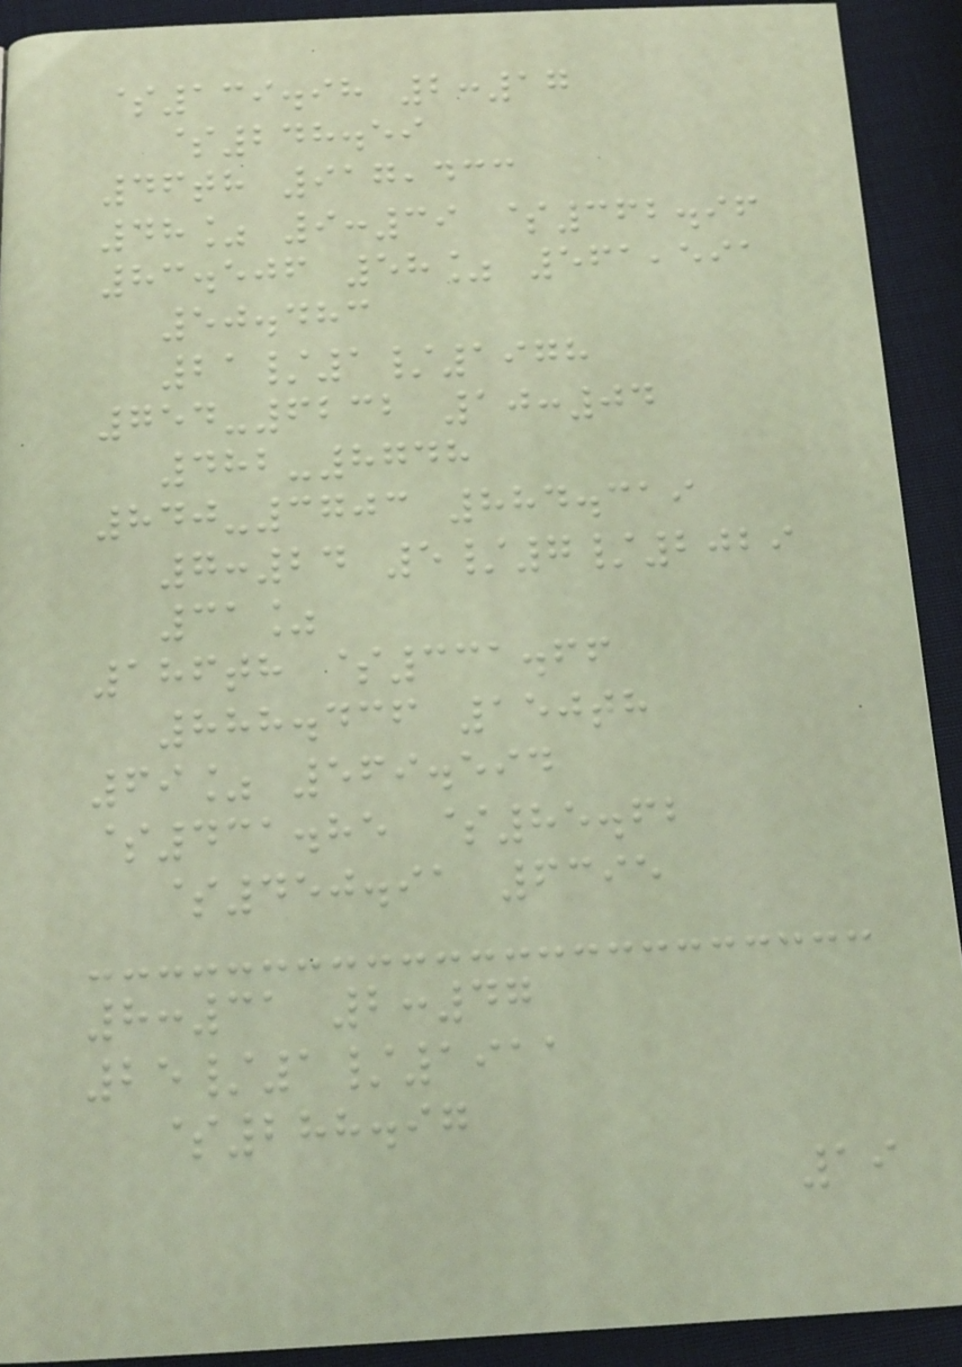$139.98 2:17
$248.59
46th 917,433
48% 9:39 $362.96
83.506 58% 561,591
50.483
21/1/1978
754-6232 10:04
482-8748
840-3703 884.319
7:24 5/7/2029
31%
186th $331.66
888.436 150th
69% 569.594
$431.85 $85.62
$450.91 6395
8:31 2:47
25/1/1911
$288.97
19
